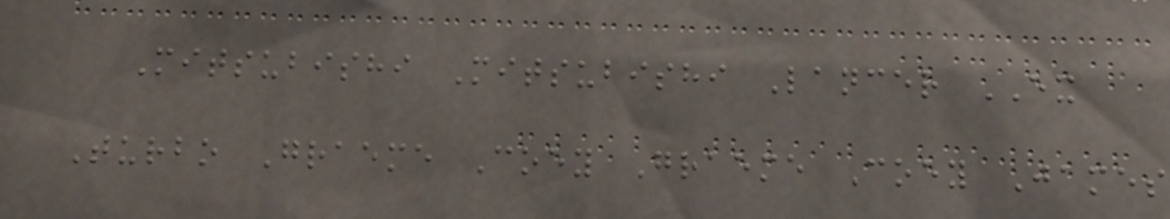Mitsubishi Mitsubishi Lancer EX
Turbo Graeme Coey Graeme Coey James
